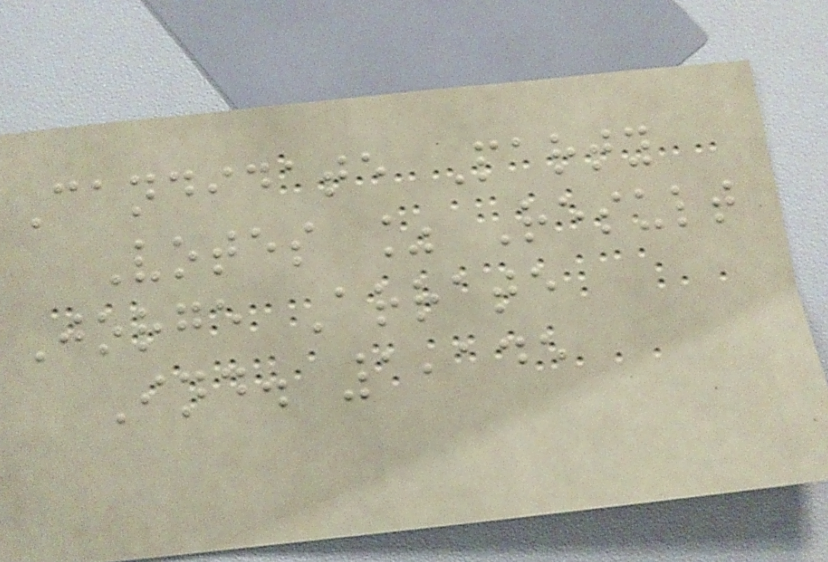Candidate Party
Votes % Result
Jorge Arrate
Ind. 1,145
